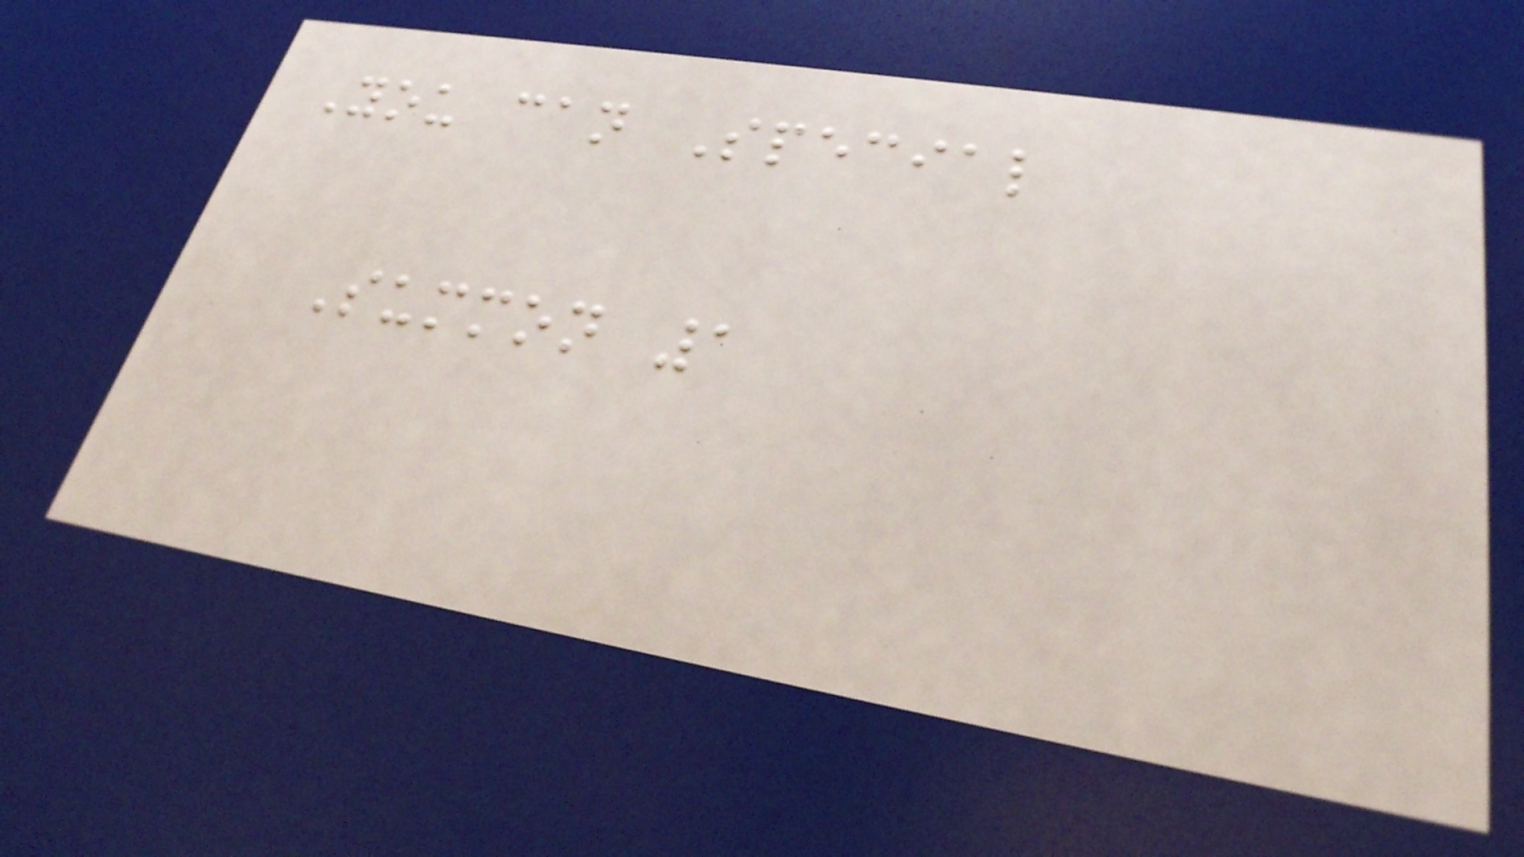You can Special
Summon 1
